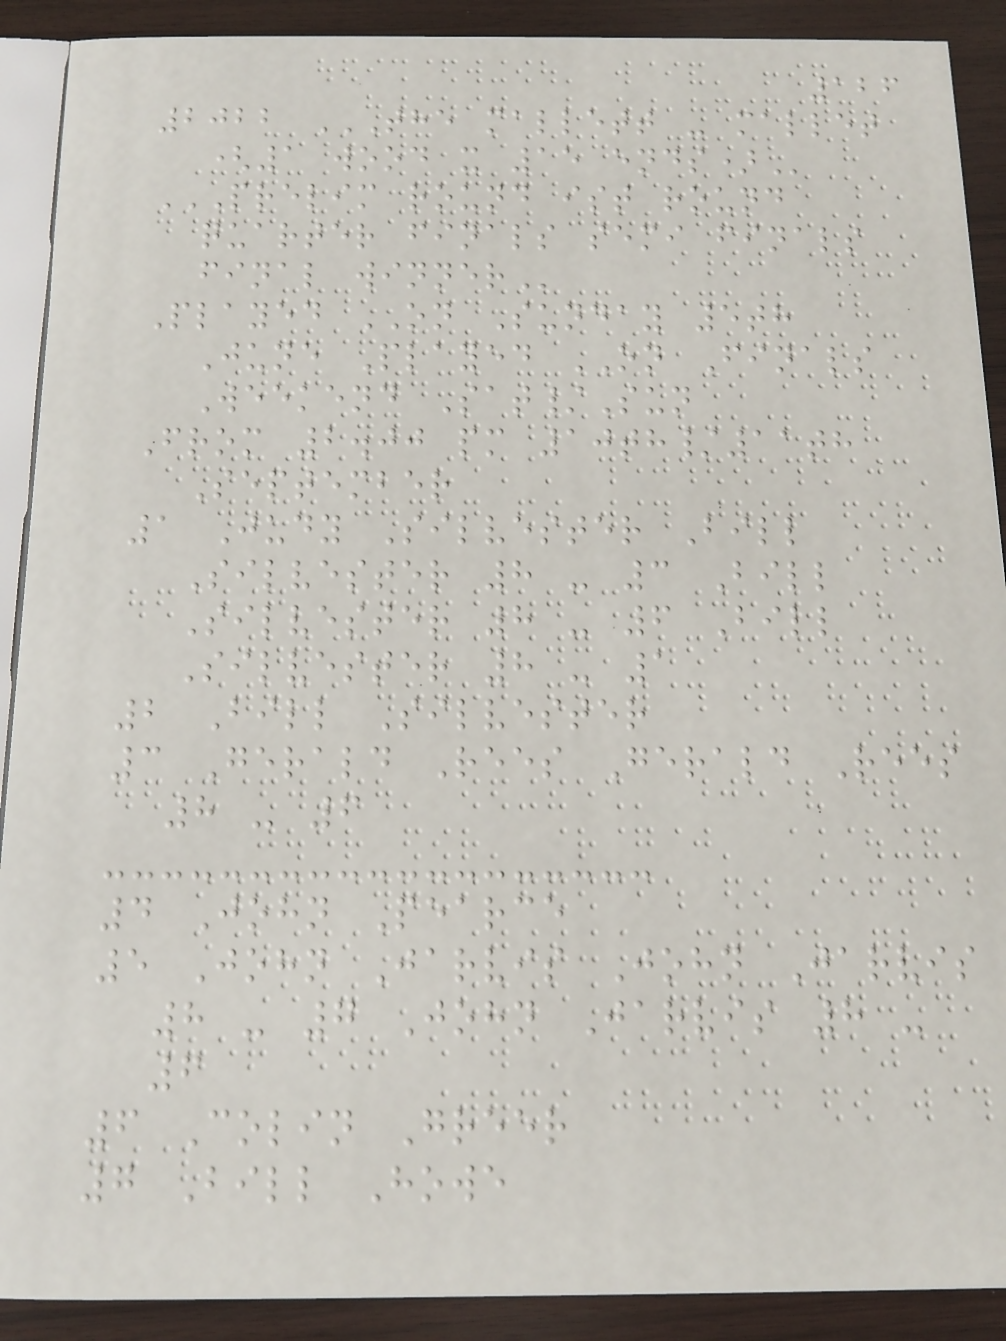126
2022 THE MALLETT - MALLET
(1 WOOD X 15 ENDS)
PRELIM ROUND IST ROUND
QUARTER FINALS SEMI FINALS
FINAL WINNER
Played ON Sunday 5th
June Played ON Finals
Weekend Sat/Sun
From 2.00 pm 10th/11th
September
1 Judy Silvester Bill
Silvester 8 - 3 Bill
Silvester 8 - 6 Bill
Silvester 8 - 1
2 Bill Silvester
3 Gerald Rees Gerald Rees
8 - 6
4 John Pearce
5 John Jarvis John Jarvis
8 - 7 John Jarvis 8 -
6
6 Colin Greer
7 Bill Howe
